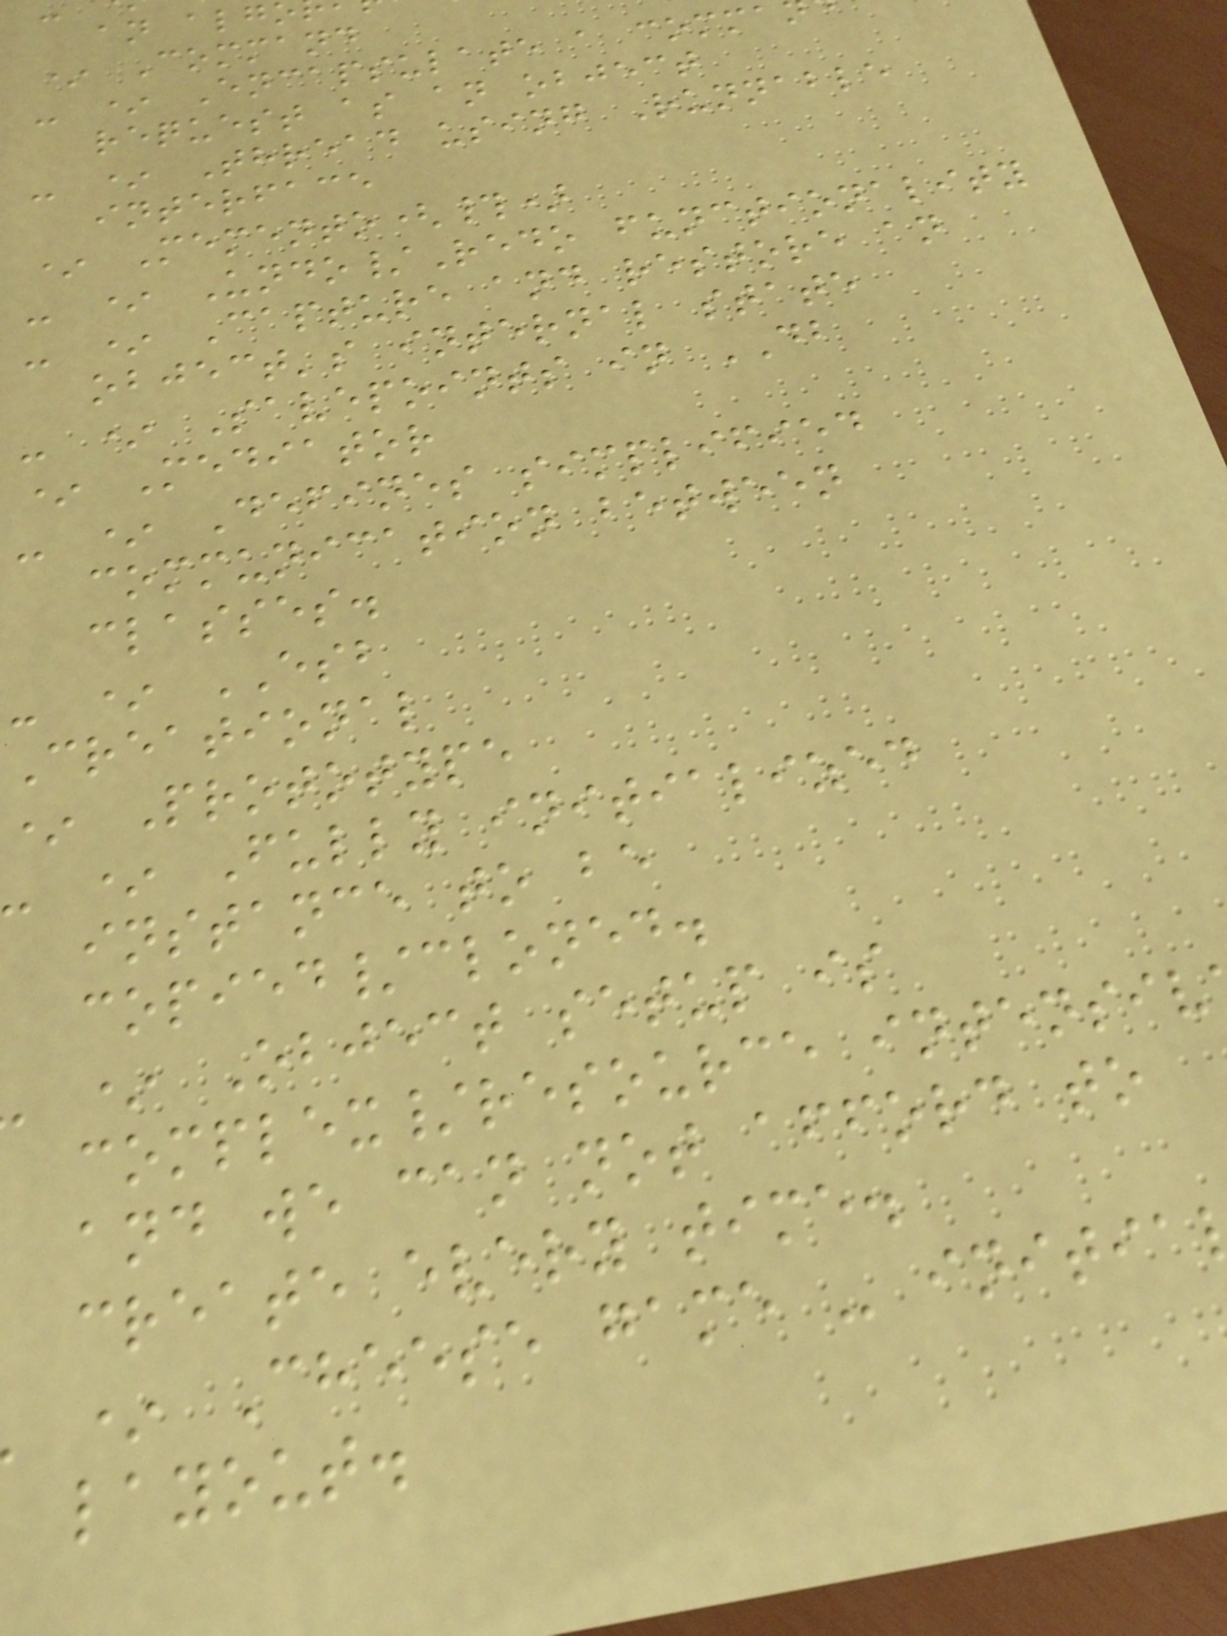* Command
- * Encapsulate a comma
request as an object
- * Thread using Runnable
interface
* Memento(#)
- * Undo/Redo functionality
- * Capture and restore an
object's internal state
- * Savepoints in DB
* Mediator
- * Defines simplified
communication between
classes.
- * ESB
Creational
* Prototype
- * Fully initialized
instance to be
copied/cloned.
* Object setup is
complex/resource intensiv
and we can not afford to
create every time.
* Cheese game - initia
layout.
